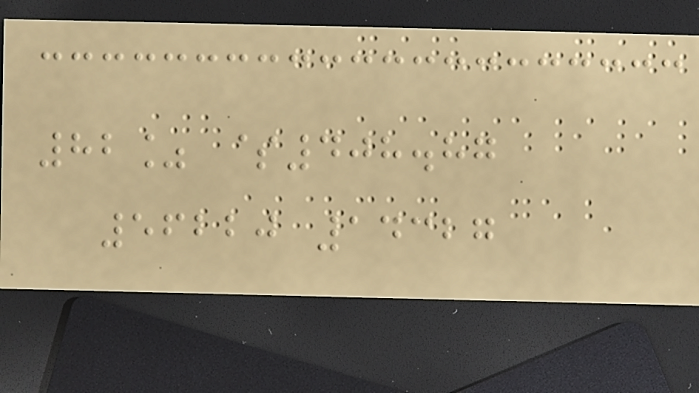82% $408.87
56220 14327
